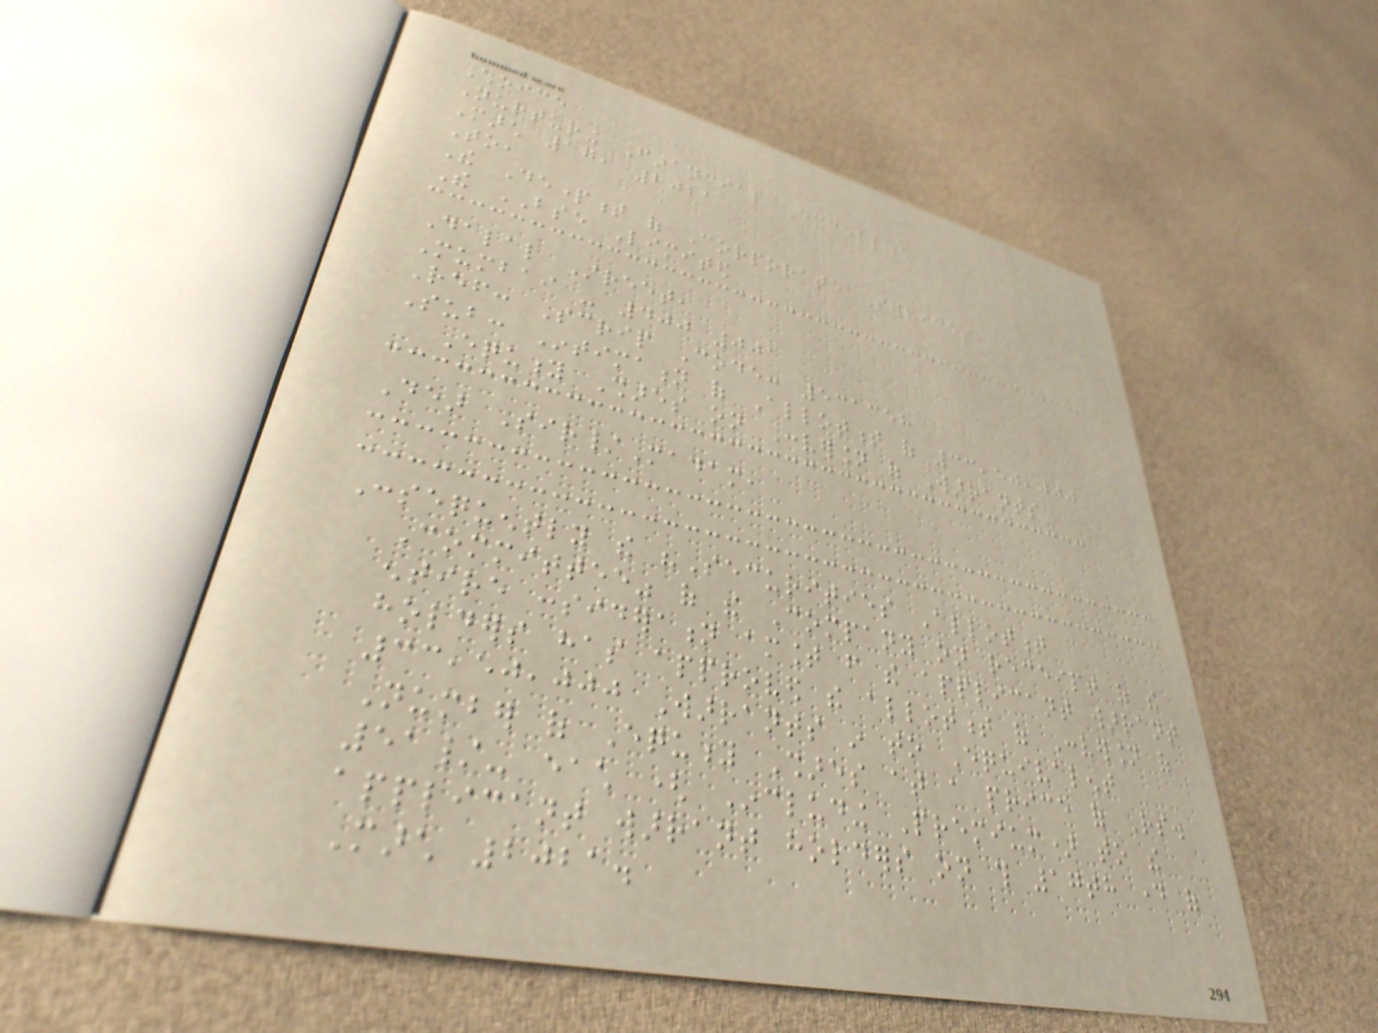Choice
Nurturing Financial Excellence
March 17, 2021
To,
The Department of Corporate Services,
The BSE Limited
Dalal Street,
Mumbai - 400 001
Ref: Scrip Code: 531358
Sub: Intimation of Allotment of 33,50,000
Equity Shares on Conversion of Warrants
Dear Sir/Madam,
Consequently the "Securities Allotment
Committee" of the Company on receipt of the
entire consideration amount from the applicant warrant
holders has approved the allotment of Conversion of
33,50,000 Warrants in to Equivalent
Number of Equity Shares at a price of Rs.
51/- each ( Including Premium) to the
applicant warrant holders on this 17th day of
March 2021.
